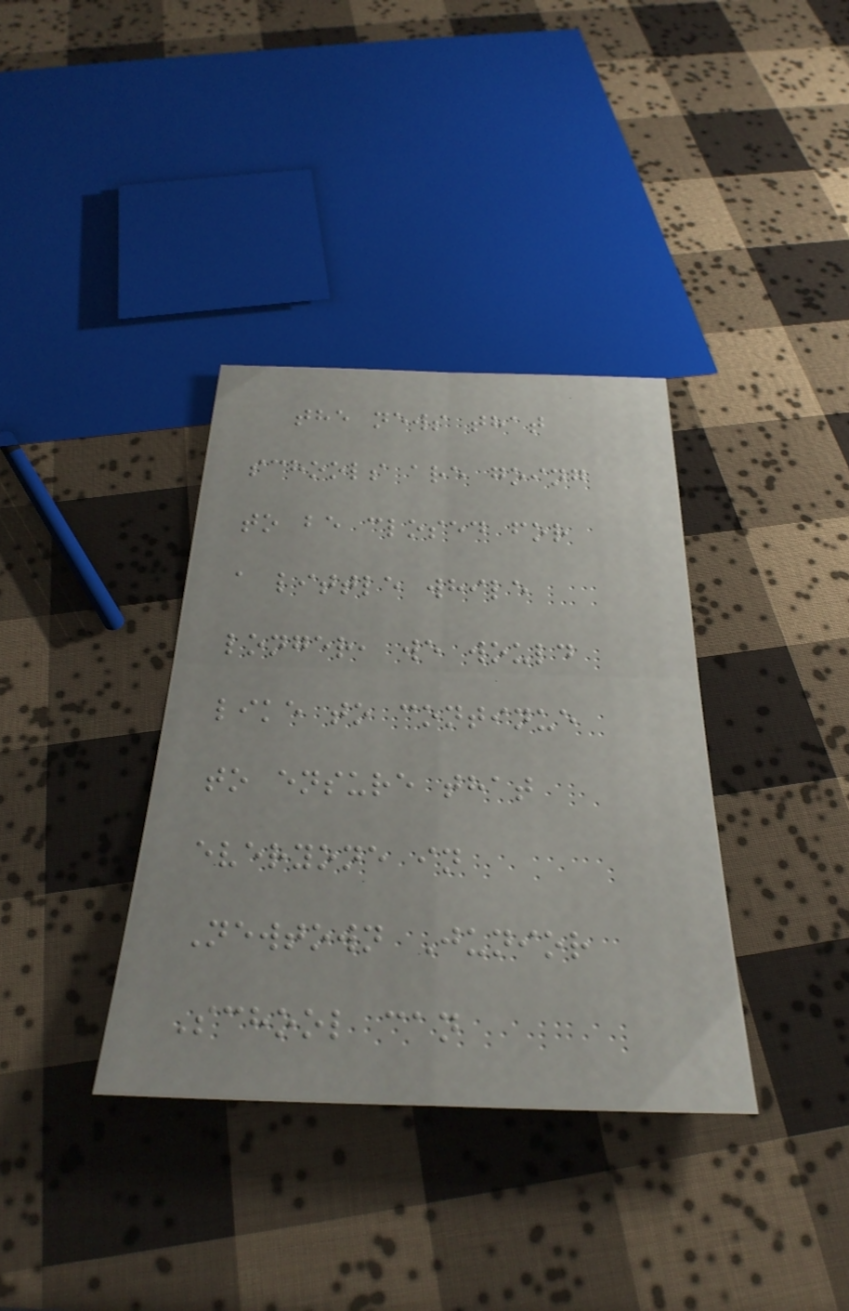the news that
schools are going
to be closed for
a little while
longer, we would
like to continue
to ensure that
everyone in
Newtown Junior
School can
